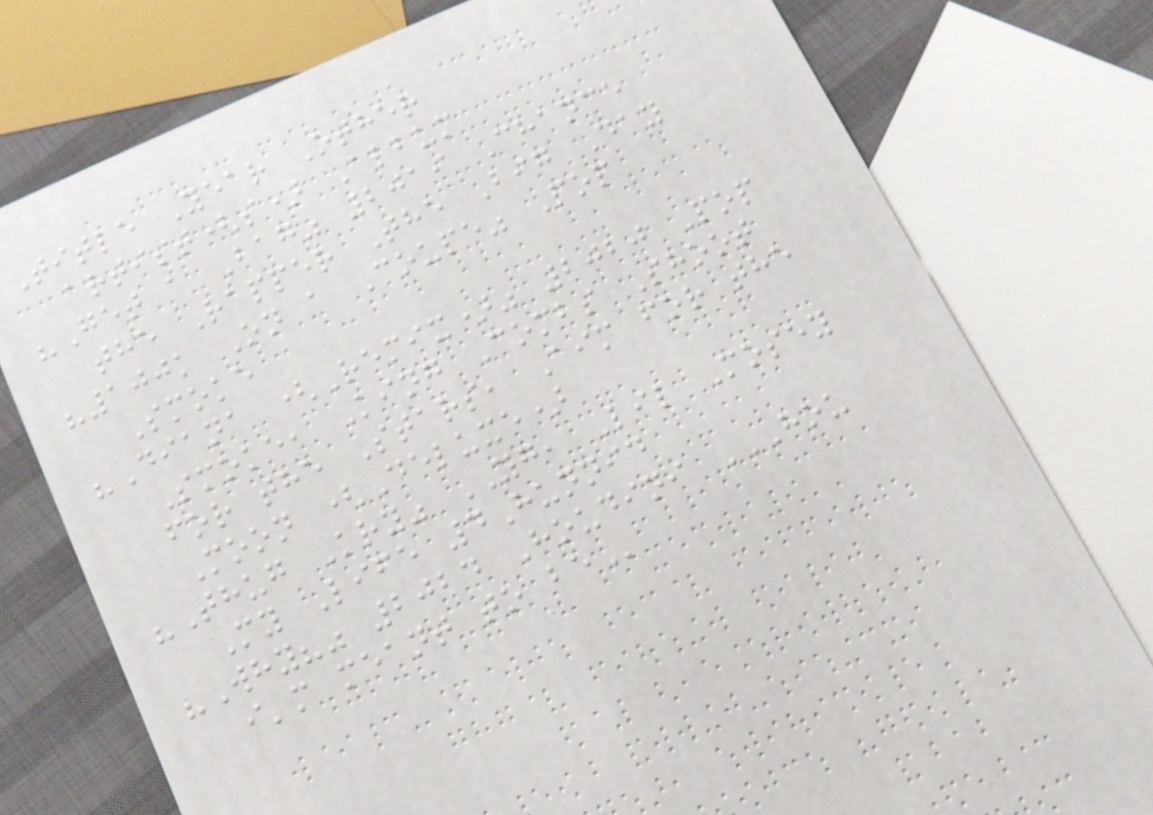Title Year Other
artist(s) Album
"Get a Bag" 2019 Chance
the Rapper The Big Day
"100k On a Coupe" Pop
Smoke
"Diana (Remix)" 2020 Pop
Smoke, King Combs Shoot
for the Stars, Aim for the
Moon (Deluxe)
"Thug Kry" YG, Lil Mosey
My Life 4Hunnid
"Why?" 2024 Houdini HOU
I'M MEANT TO BE
